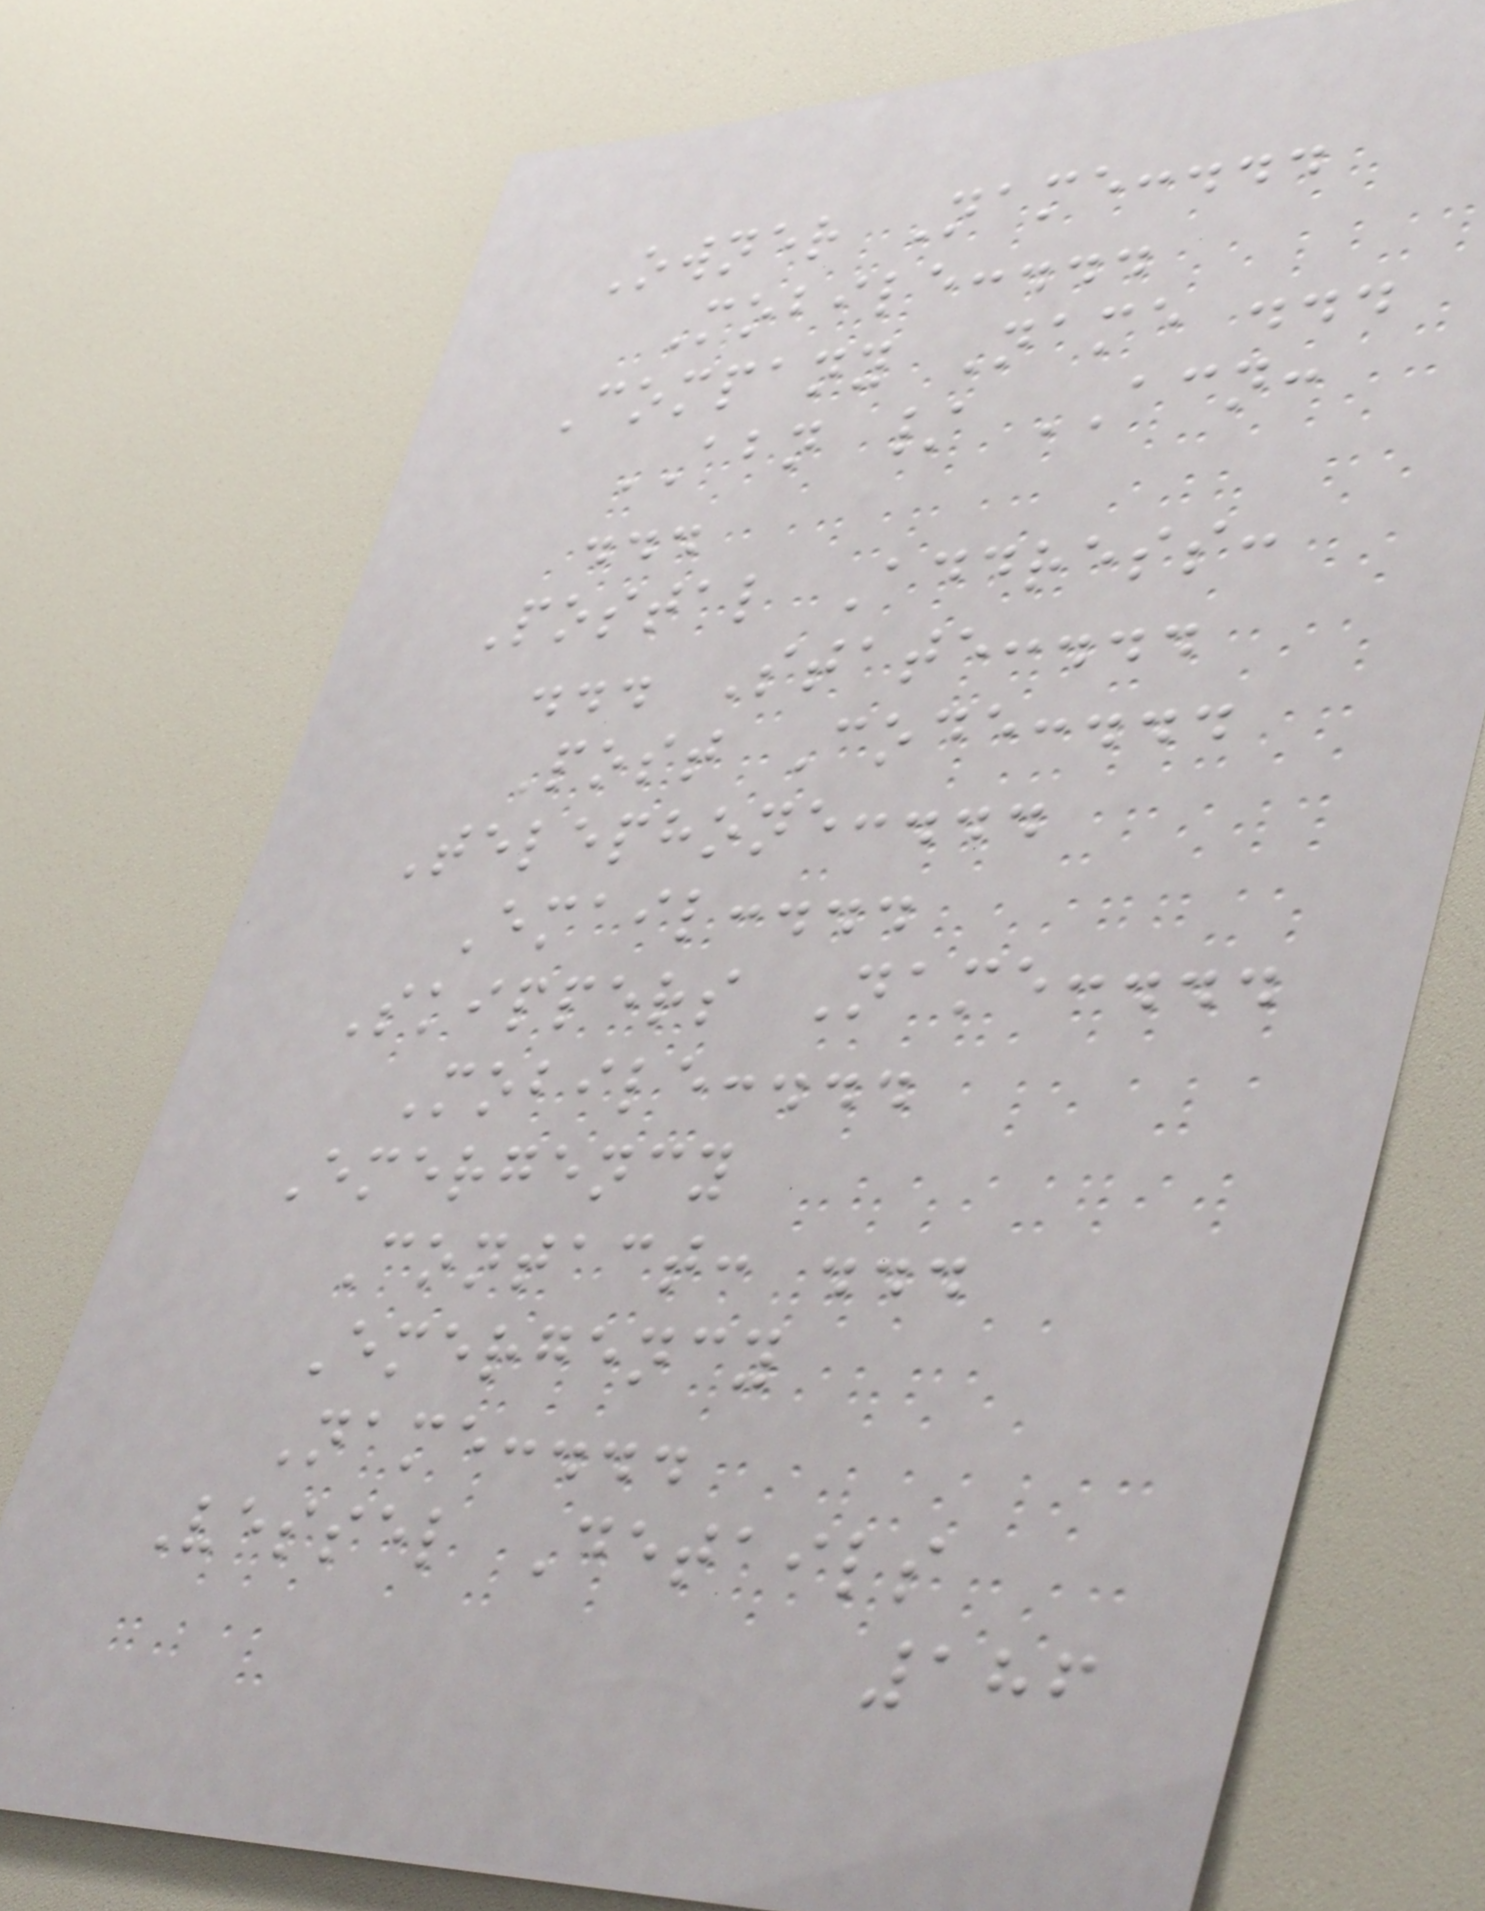Owner Name:...
Mobile:...
Company Name ...
ABN / ACN:
...
Postal Address:
... State:...
Post Code:...
Telephone:...
Email:...
Skippers Name:...
Mobile:...
Emergency
Contact: ...
Emergency
Name:...
Vessel Details
186
